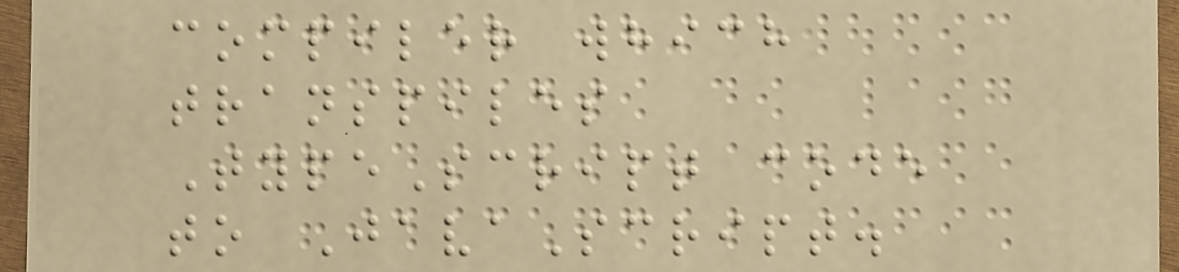compiler which
transpiles
TypeScript code
to JavaScript.
